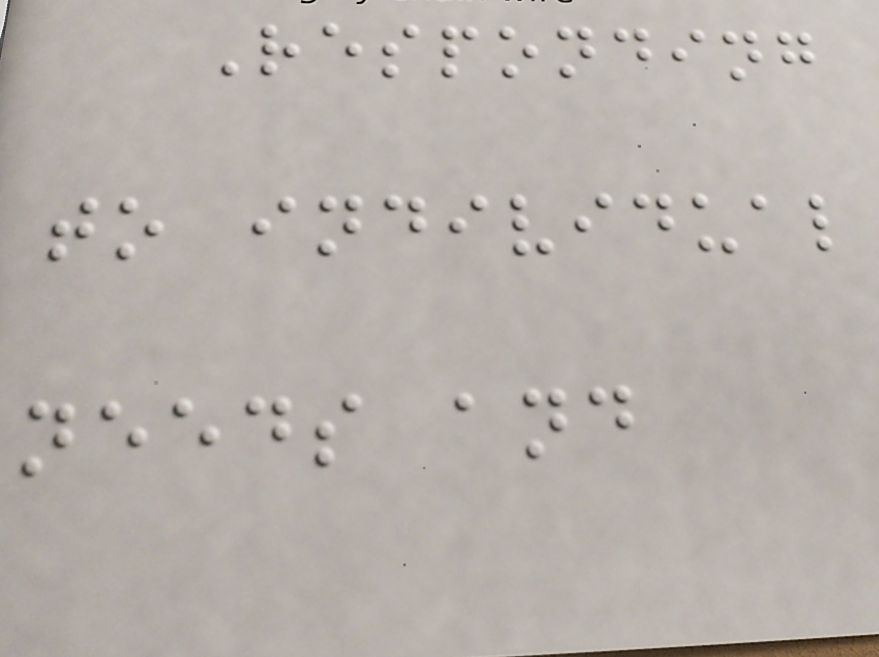Responding
to individual
needs and
